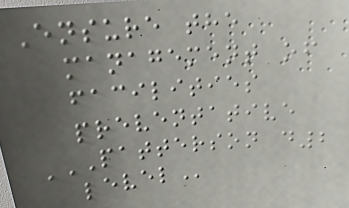Ensure the
management of
facilities
preventative
PATTERSON D2
LEVEL
